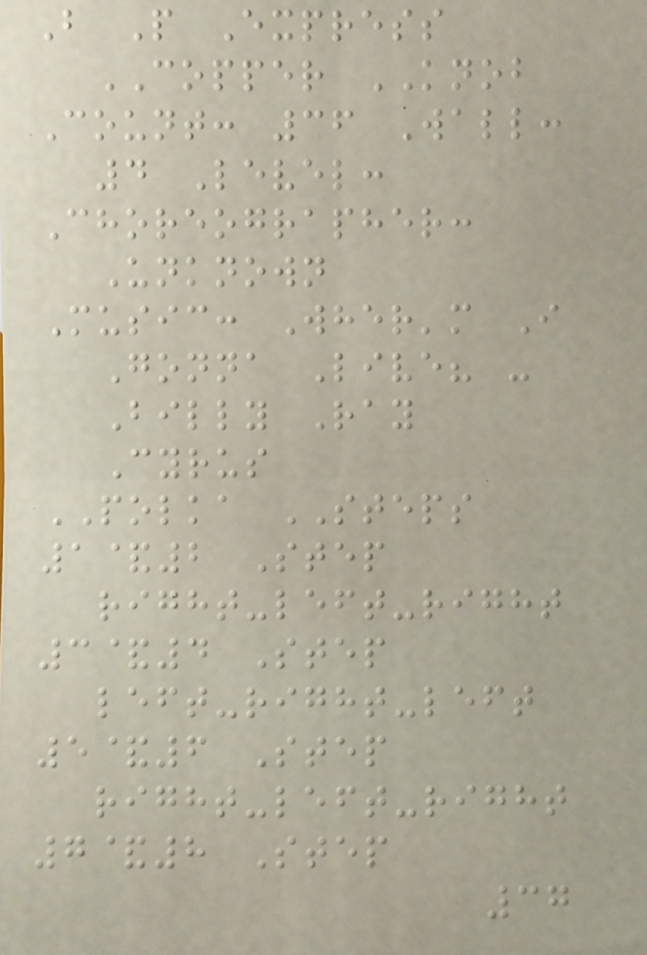B P Express
COPPER KNOB
Count: 36 Wall:
4 Level:
Choreographer:
Unknown
Music: Wher'm I
Gonna Live? -
Billy Ray
Cyrus
POLKA STEPS
1&2 Step
right-left-right
3&4 Step
left-right-left
5&6 Step
right-left-right
7&8 Step
37
